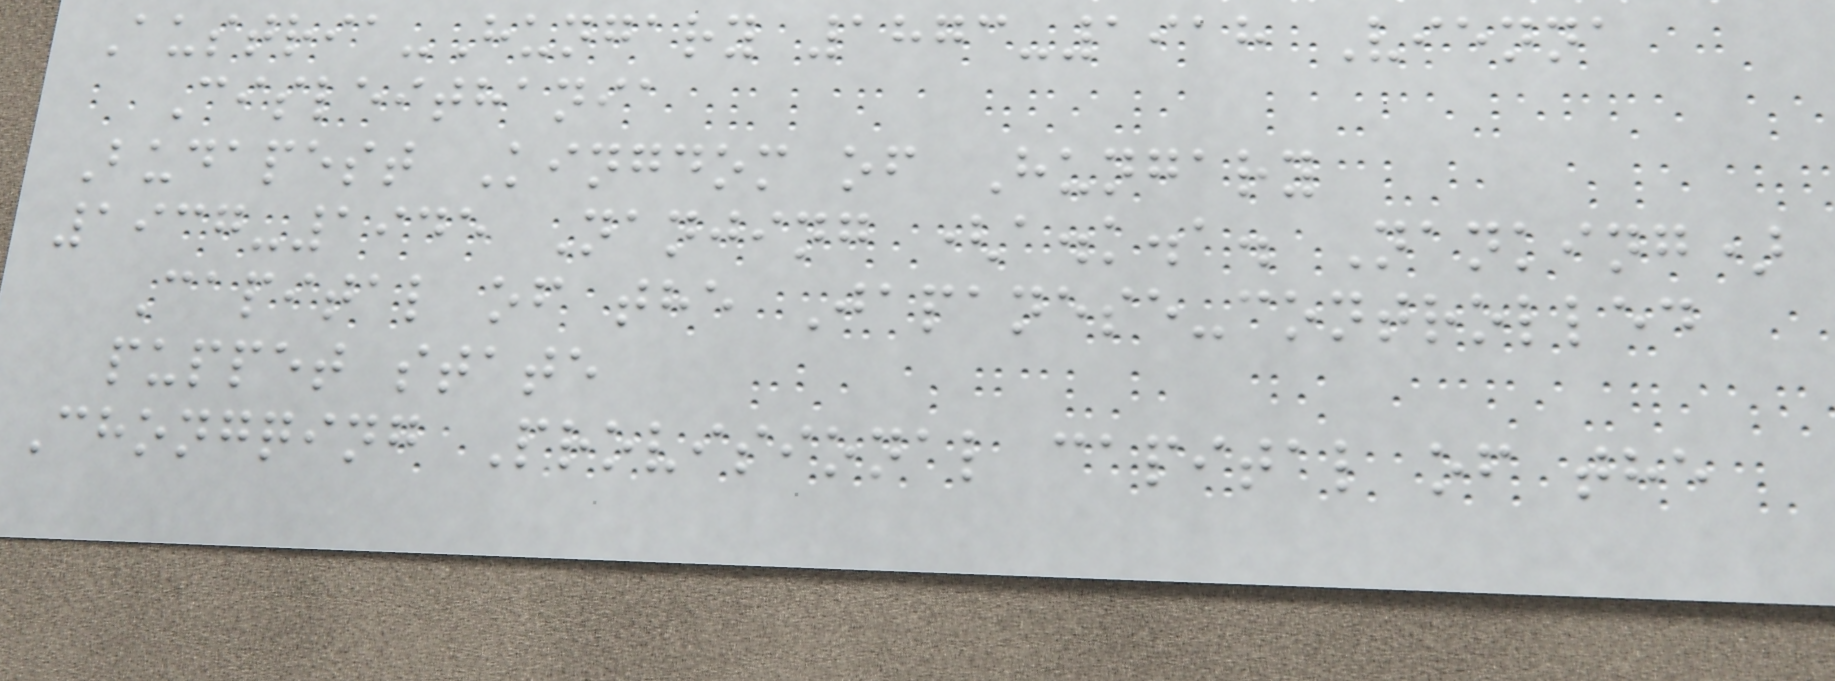Austria-Hungary 1873-1918 Vienna
Cisleithania
Budapest Kingdom of Hungary
1937-1945 Nanjing (a.k.a. Nanking)
Capital of the Japanese-controlled
puppet state
Chongqing Provisional capital of the
